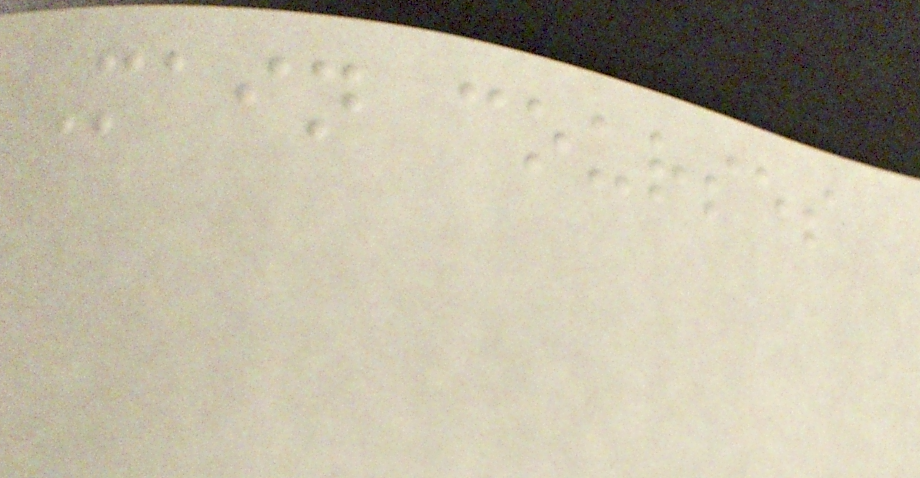Main courses
